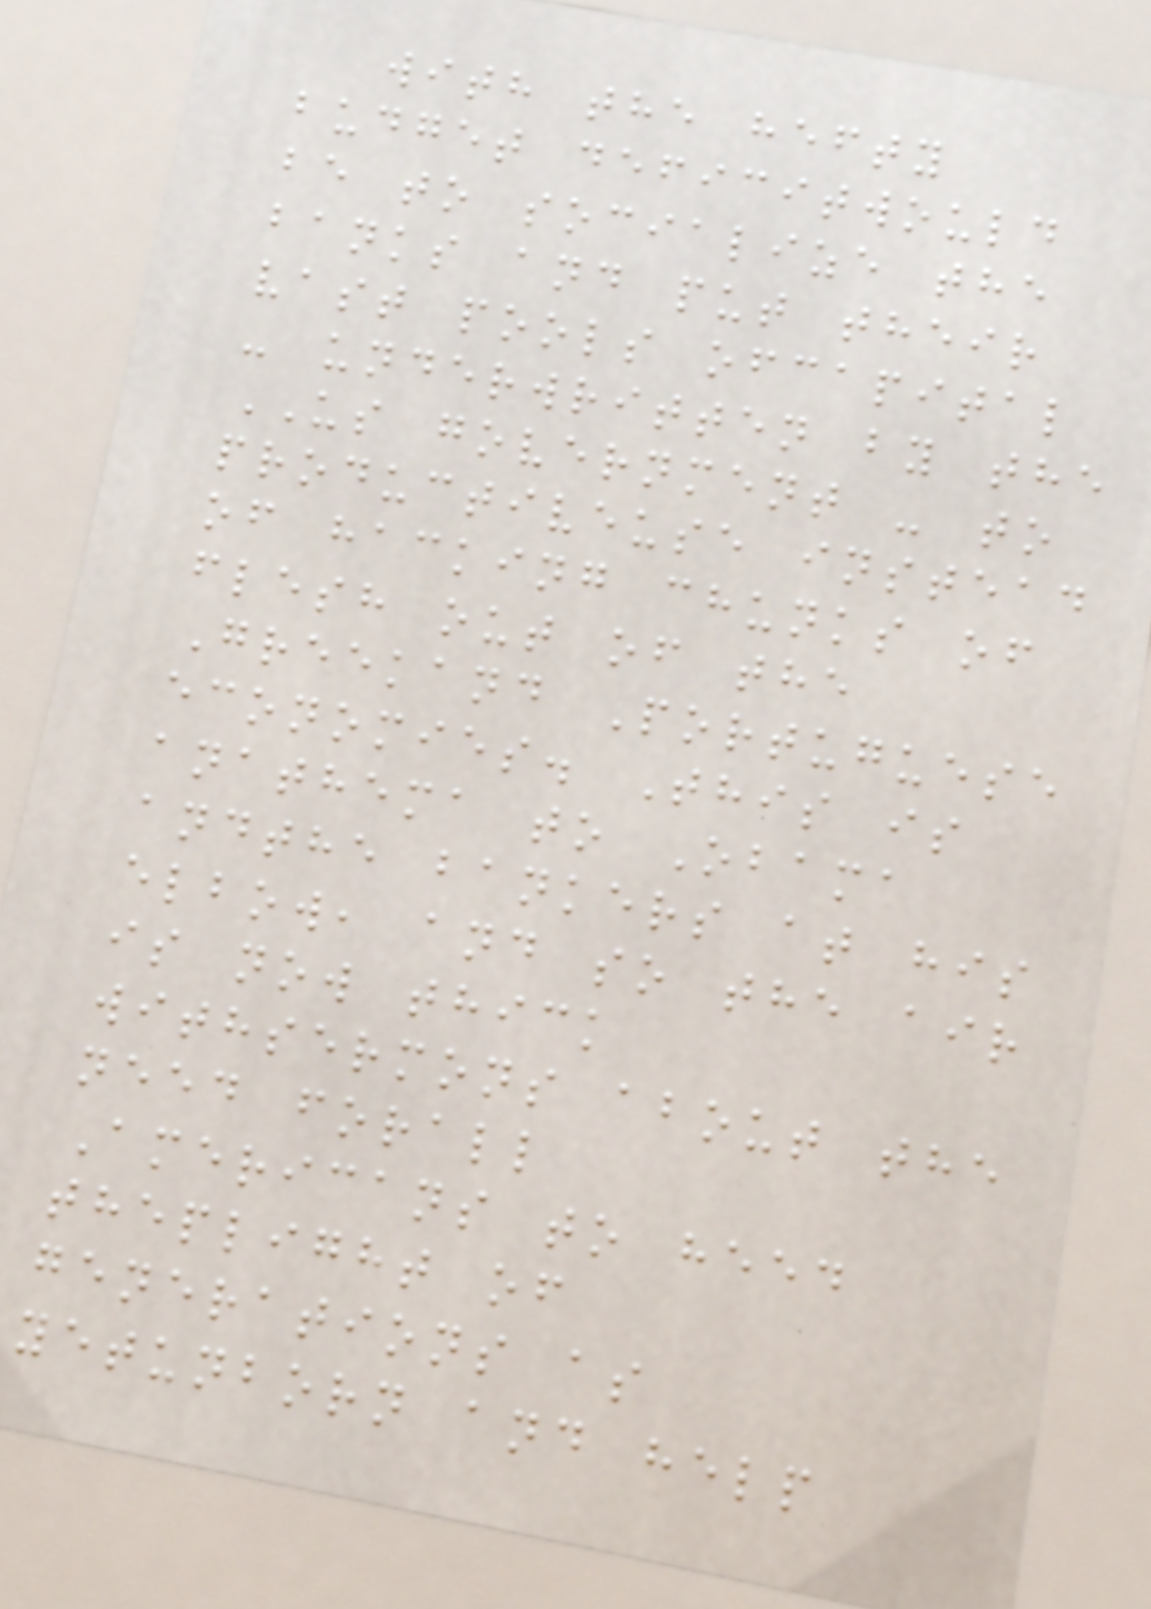with the hefty
budget deficitwould
be to socialize the
banks and put their
vast pools ofcapital
- underwritten by the
US government - to
productiveuse instead
of hacking chunks of
flesh out of the
Greekand Portuguese
economies. This is
anathema to Obama
andthe bankers at his
elbow, and so the air
is now thick
withsermons about the
need forall
Americans to heed
theplight of
generations as
yetunborn and help
